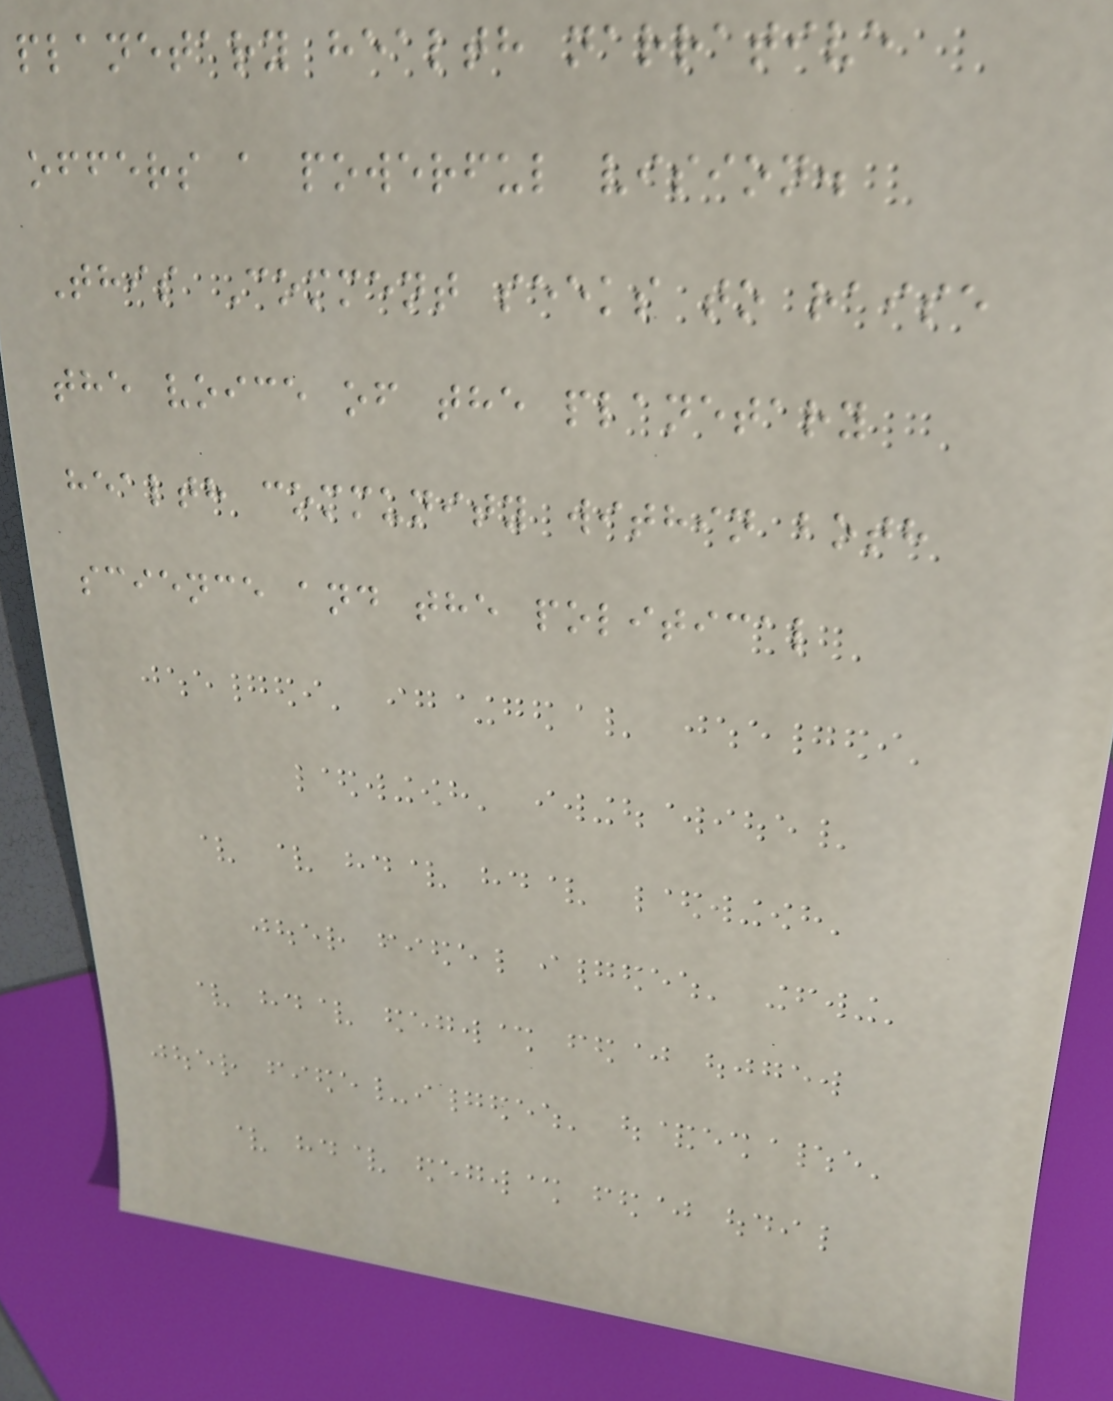planetary health narrative
offers a powerful vision.
This Comment seeks to raise
the voice of the planetary
health community within both
science and the political
